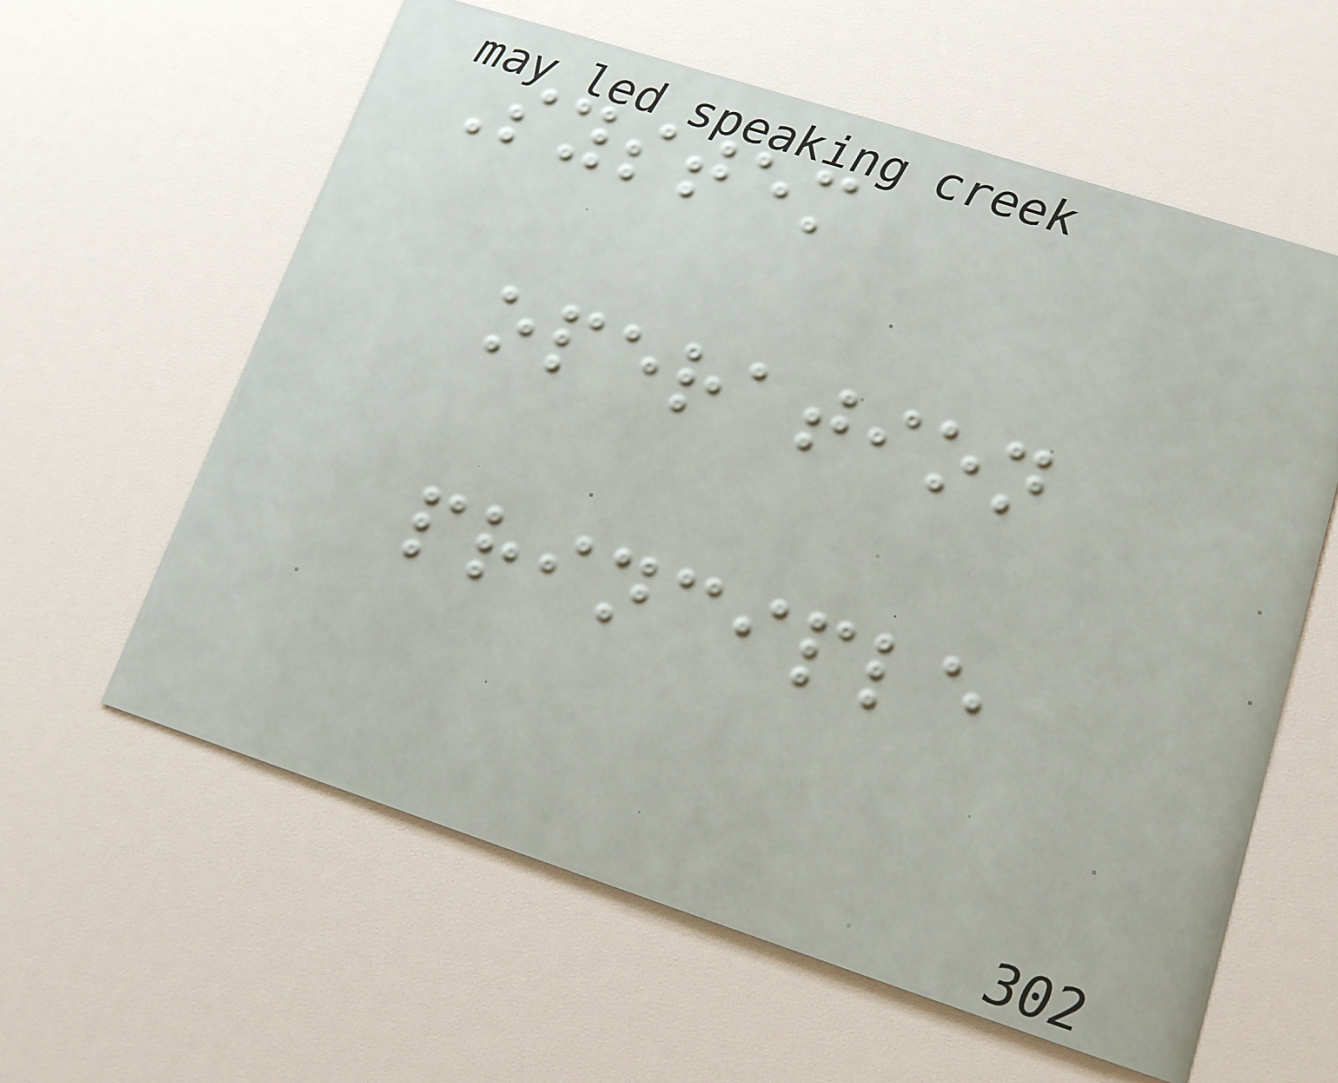System
operation
principle
